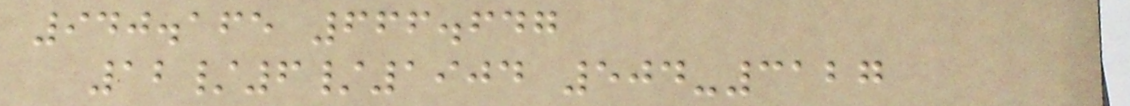940.165 666.647
12/6/1904 504-3127
